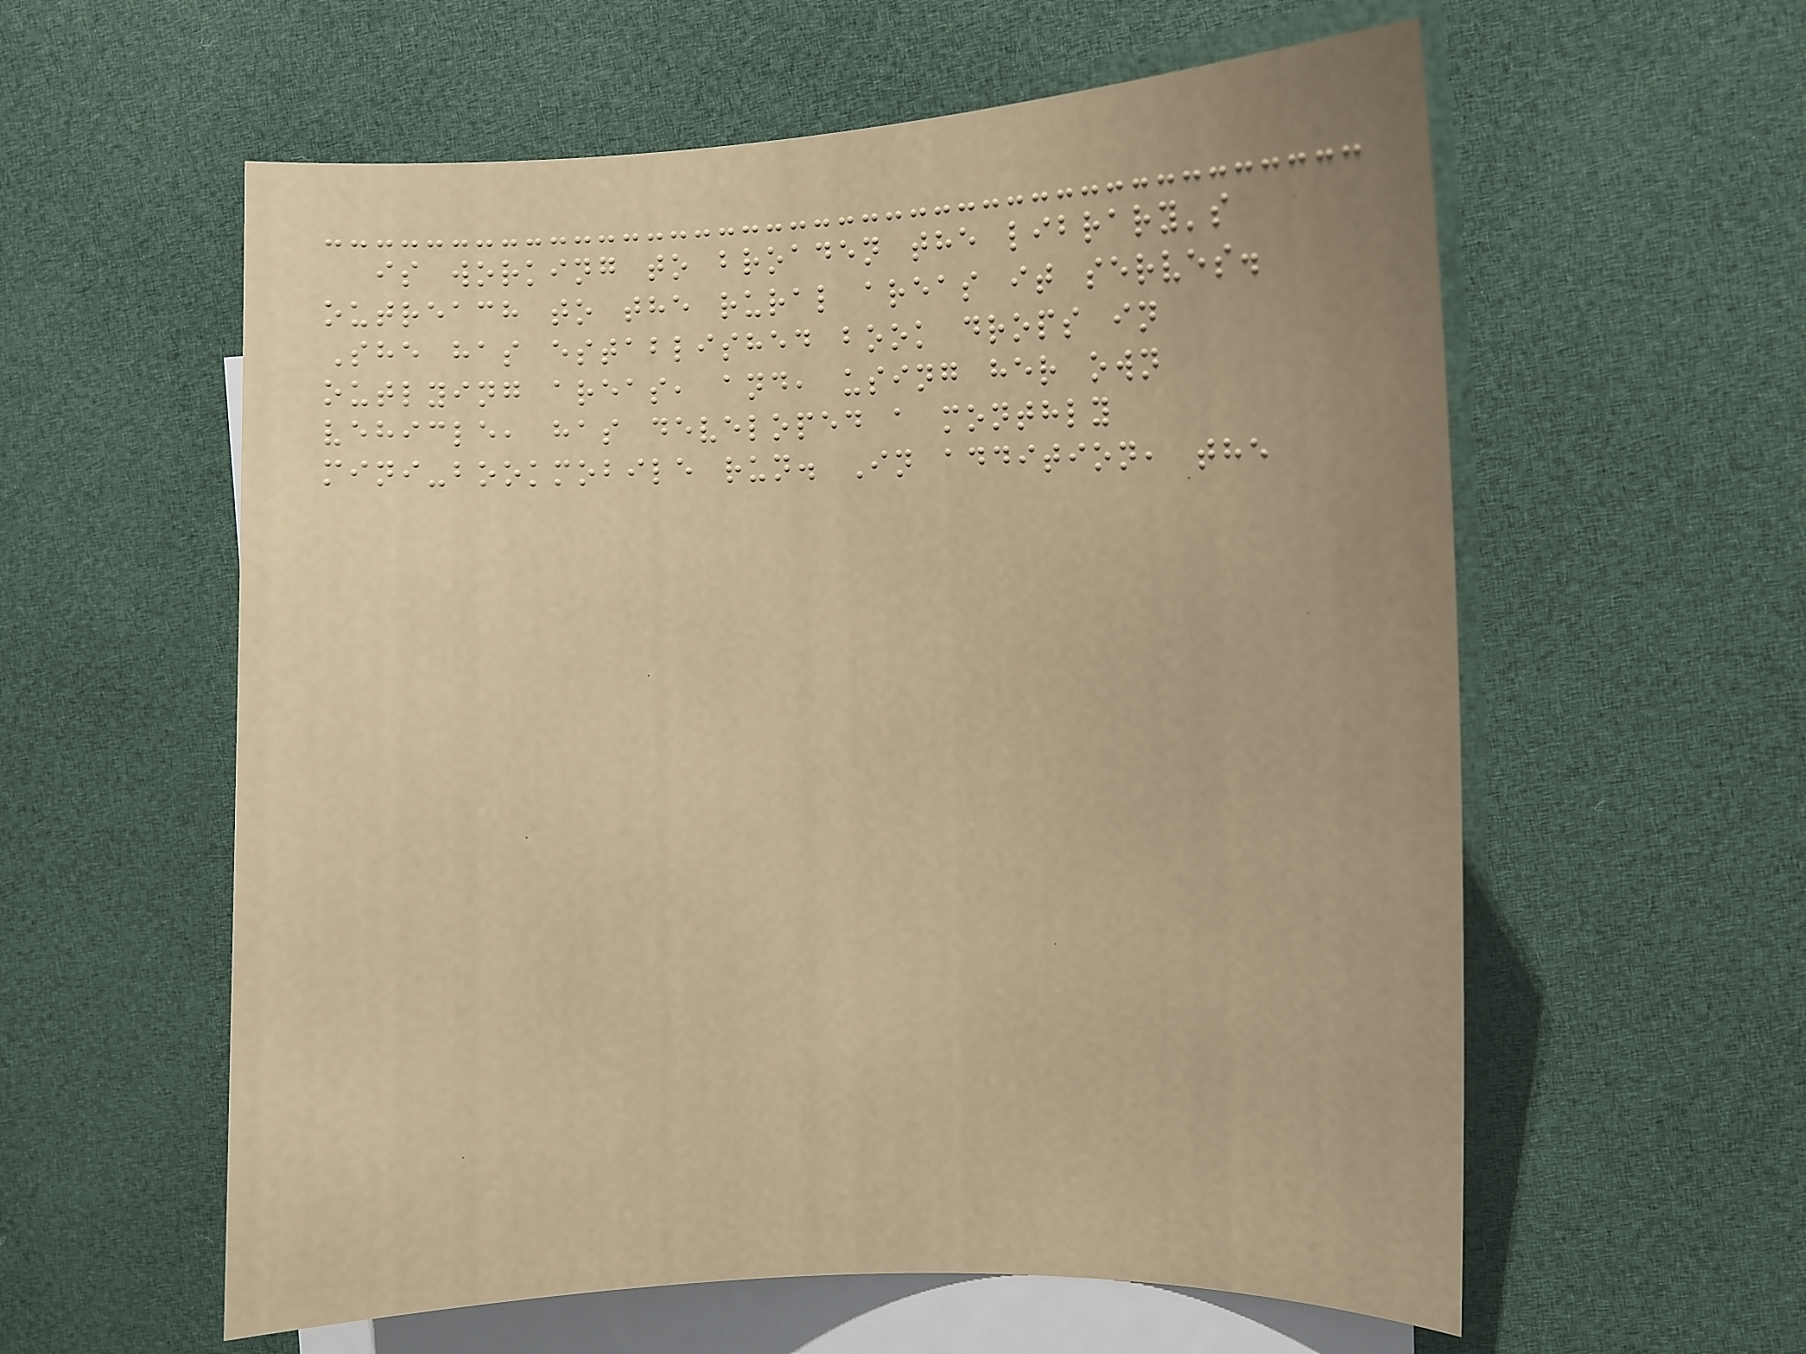is working to broaden the library's
outreach to the rural areas it serves.
She has established book drops in
outlying areas, and, using her own
vehicle, has developed a monthly
mini-bookmobile run. In addition, the
